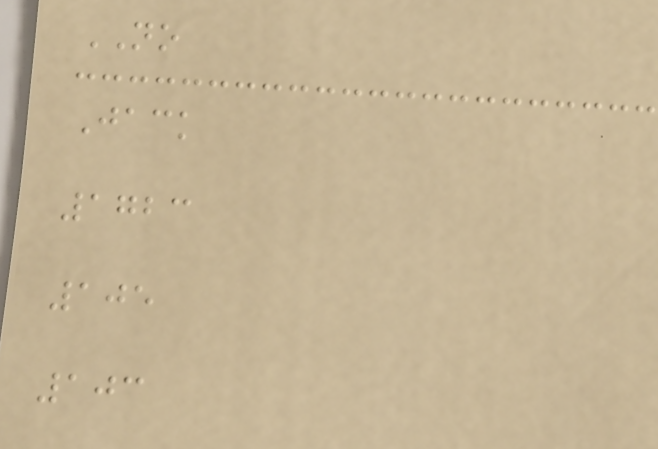NO
Jack
1723
105
103
